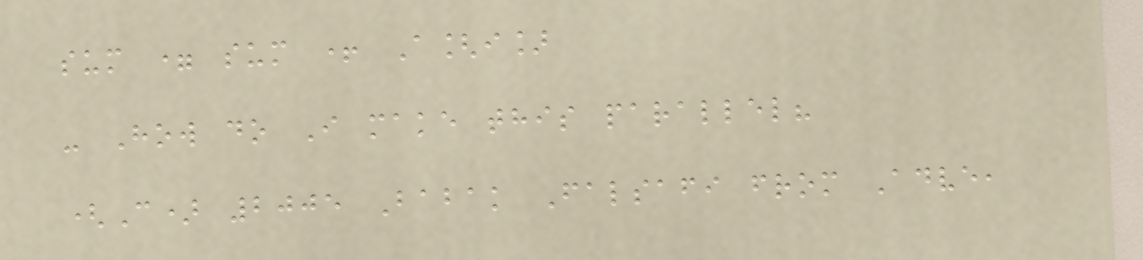sum = sum + A[i]
- How do I make this parallel?
(C) 2005 Babak Falsafi from Adve,
